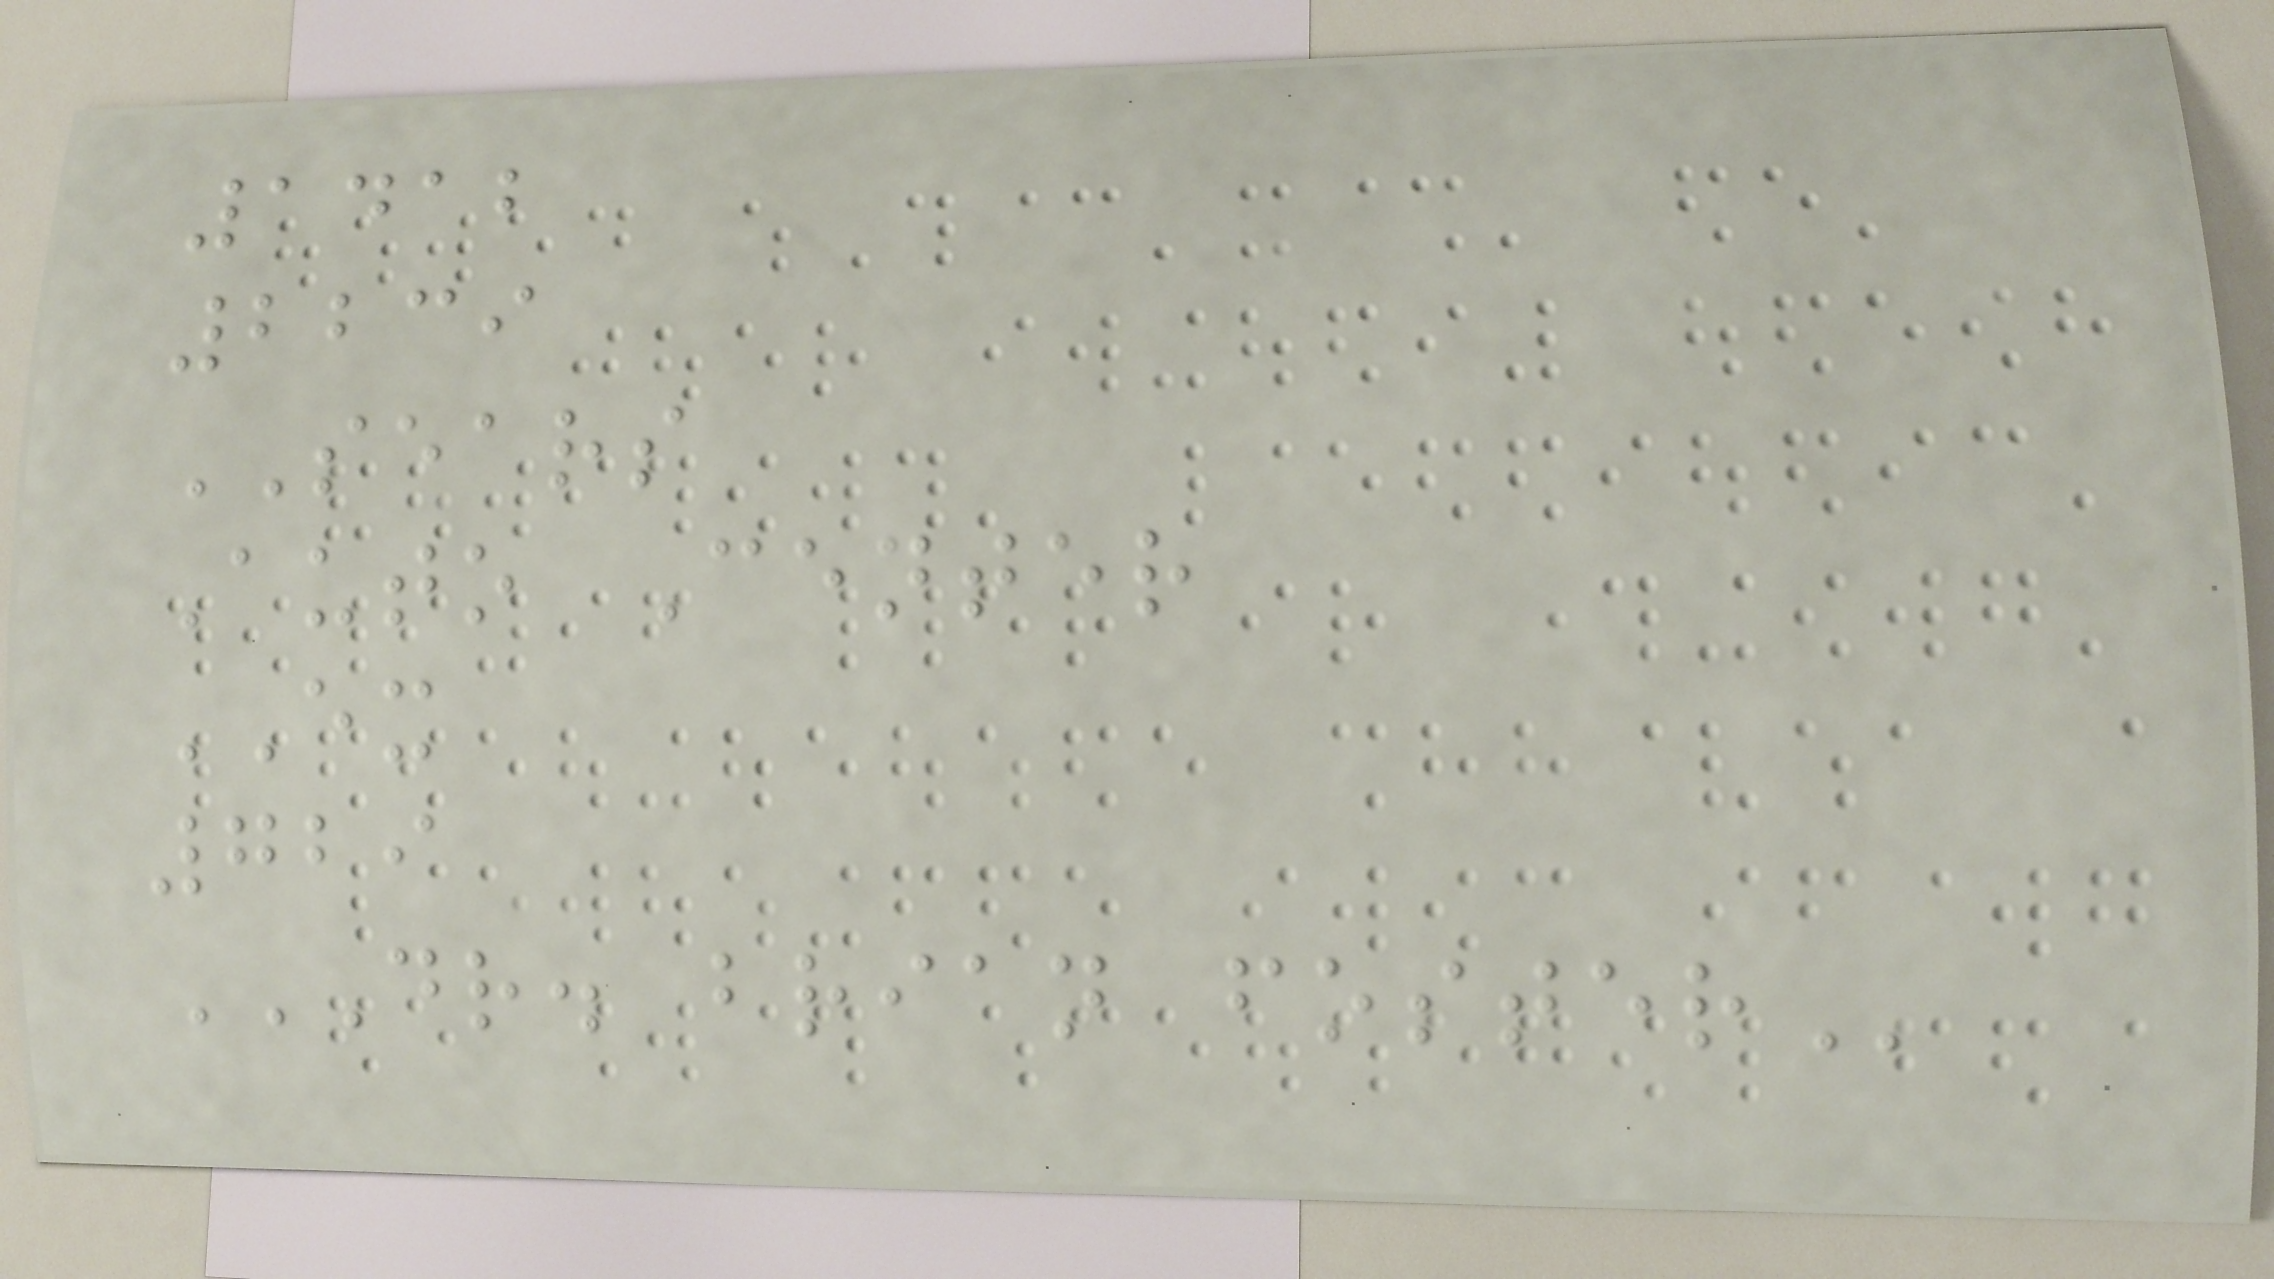1412
2239
SEARS
Auto Center
EX
729
DR. BRIAN FOSTER
